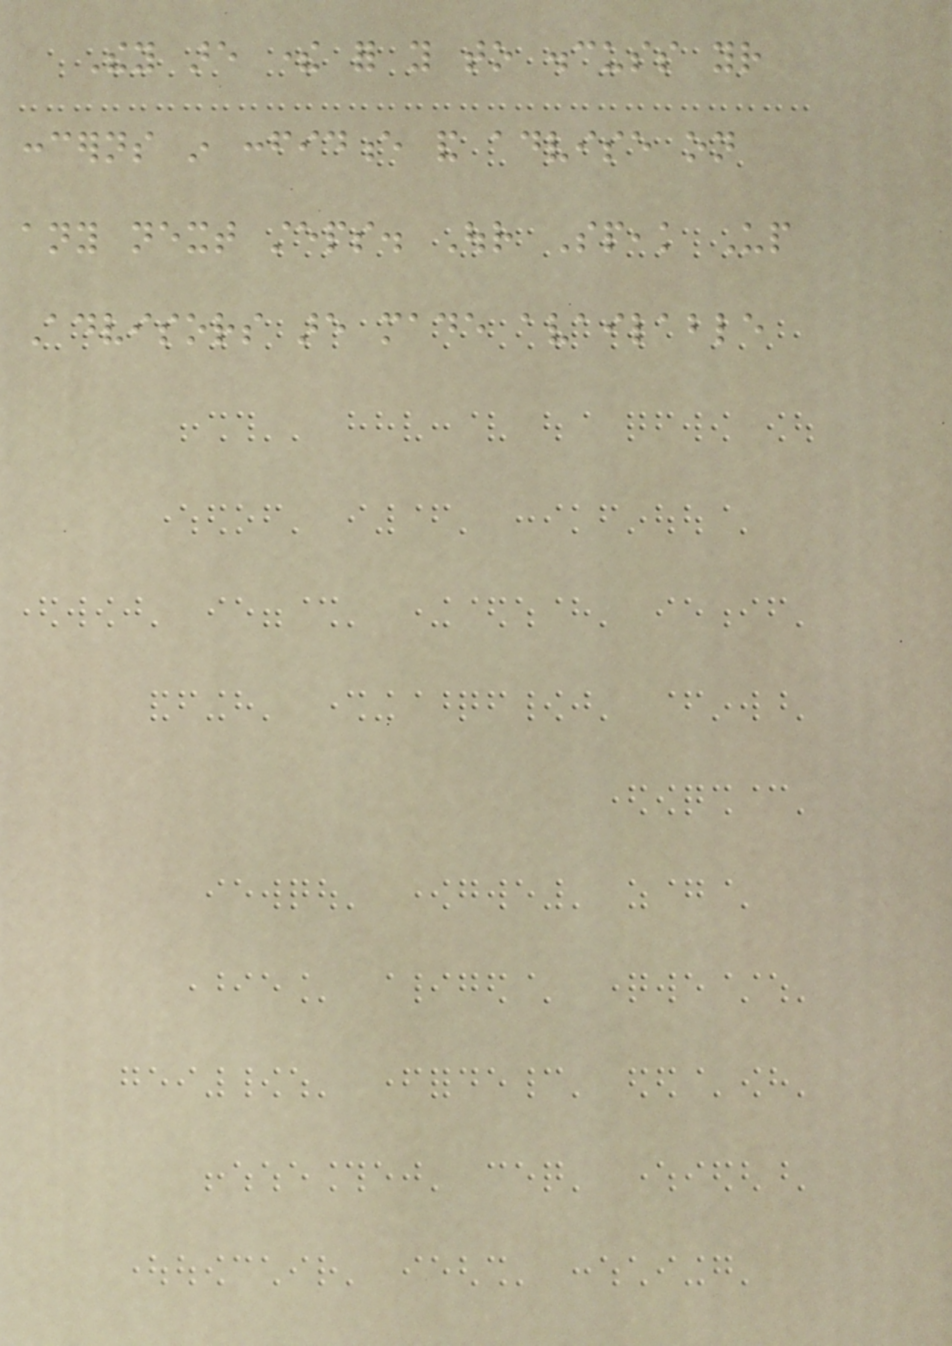They are there for you to discuss your
concerns in confidence and advise on
any next steps. Our Speak Up
Advisors are made available
